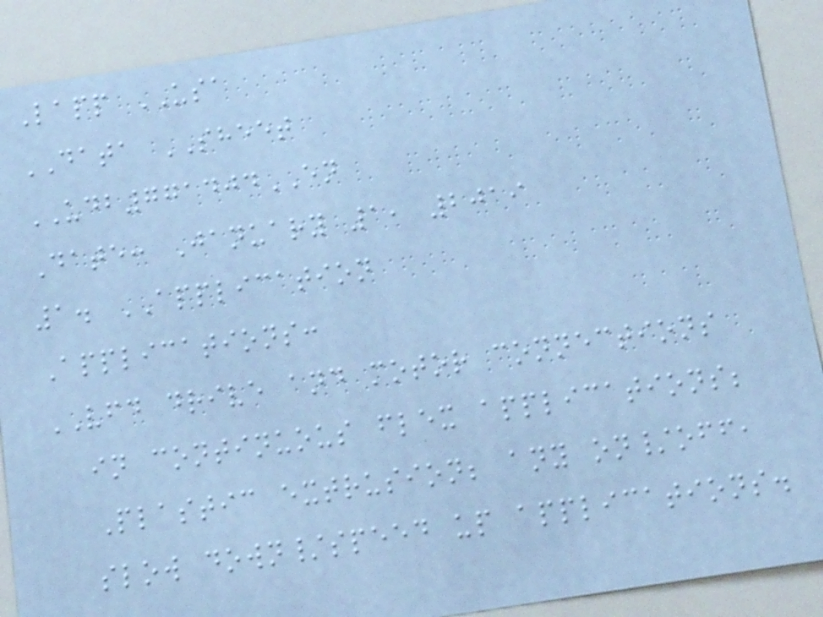Lapp USA
DATA SHEET
UDB771404EN
Date: January 1, 2019
1. APPLICATION
Applications:
VFD drive and motor connections
in continuous flex applications;
Plastic extrusion; any on/off,
slow down/speed up applications.
